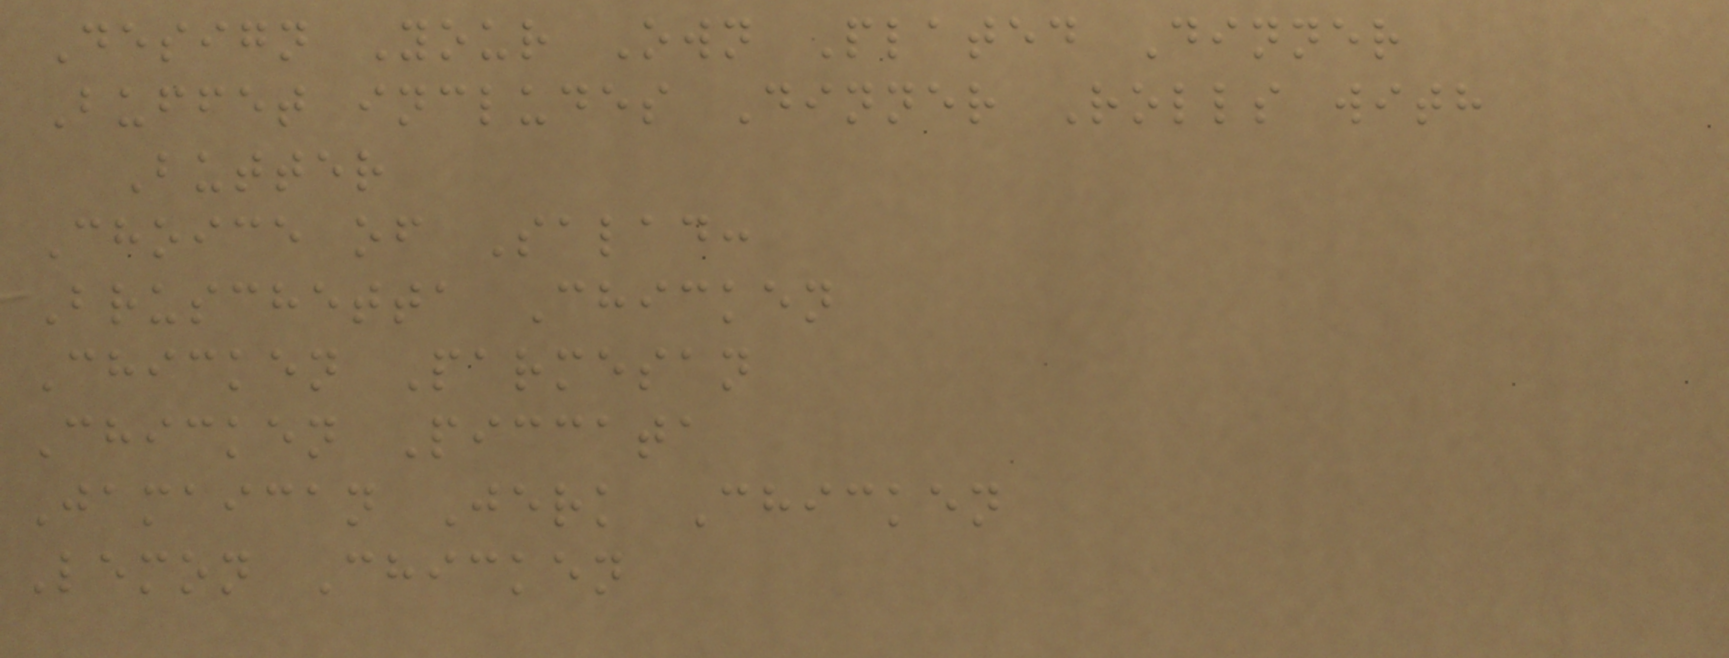Design Your Own Plated Dinner
Buffet includes Dinner Rolls with
Butter
Choice of Salad:
Bruschetta Chicken
Chicken Parmesan
Chicken Piccata
Jamaican Jerk Chicken
Lemon Chicken
